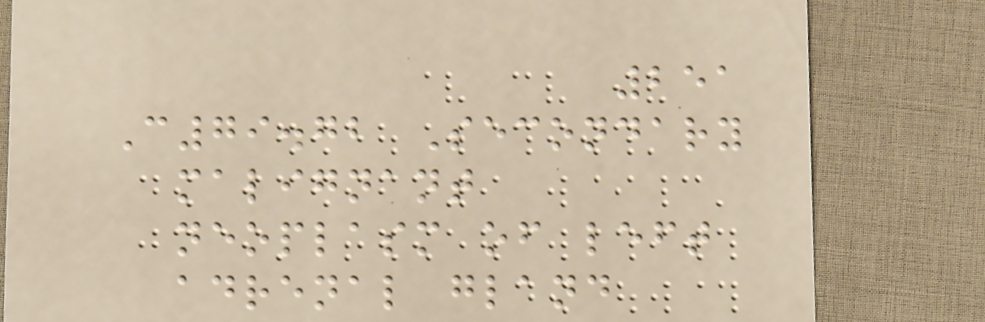251
C79.72 Secondary
malignant
neoplasm of left
adrenal gland
